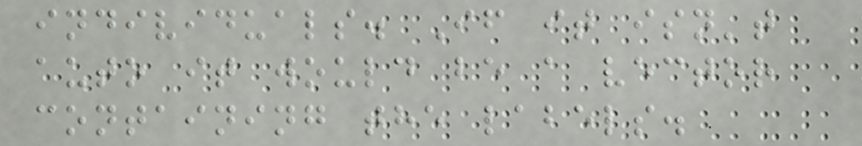individuals. If it isn't
auto it would be a vector
containing the labels.
